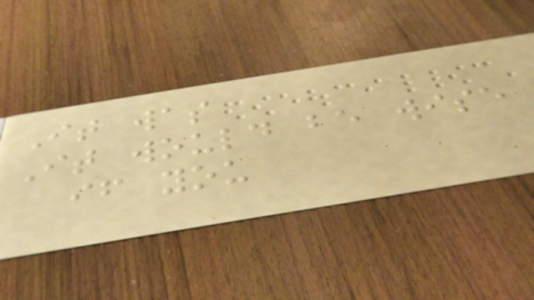It was
It would be wise
if you
